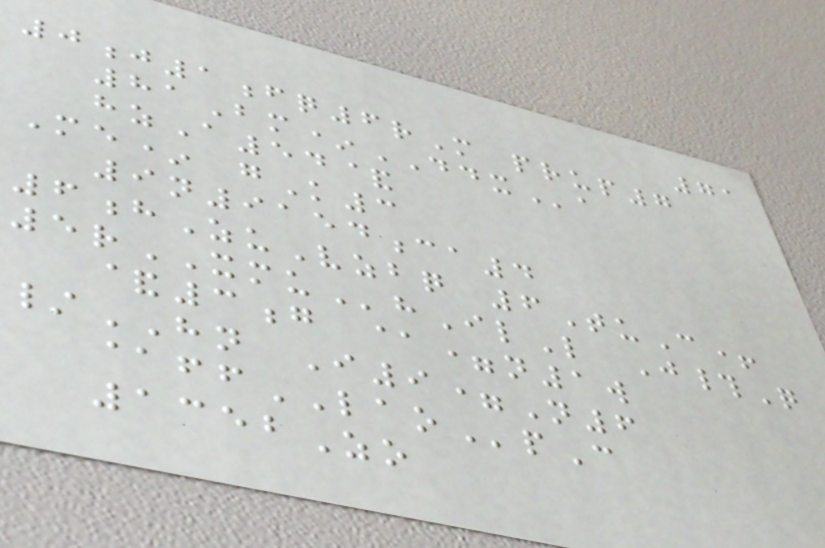71
0j1fq6rM prup7
81Bm*DDXa
hzA54&
Me* gK3
9n9154ca4
6hZuVzbq 6TuC+
5rXMUhIlL J#Q
&3g @=n1w
/HN I9=N6
@ffLAOpC
1352Zo
